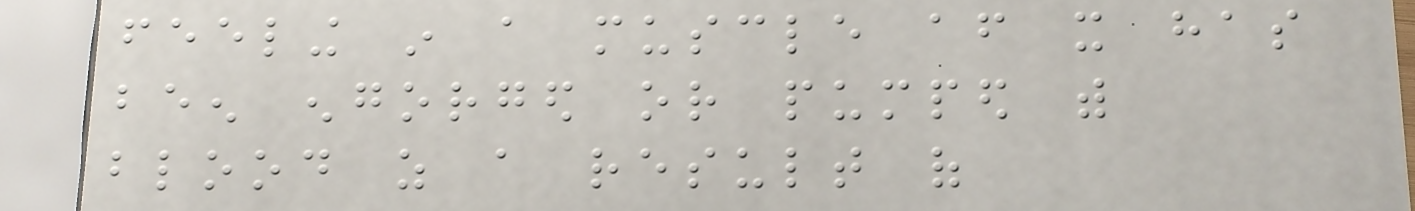feeling in a muscle after it has
been engorged or pumped with
blood as a result of
